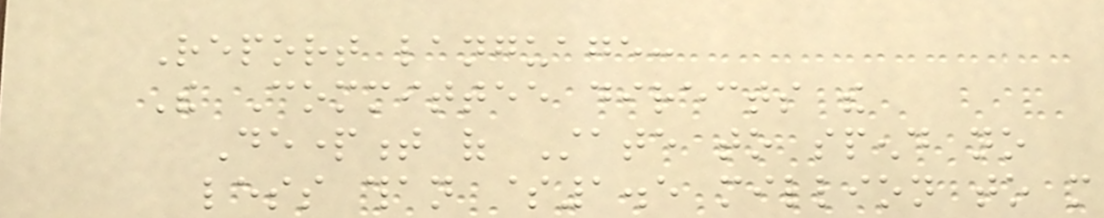Report language:
The Committee directs the
Department of State to spend no
less than $1.5 million to more
